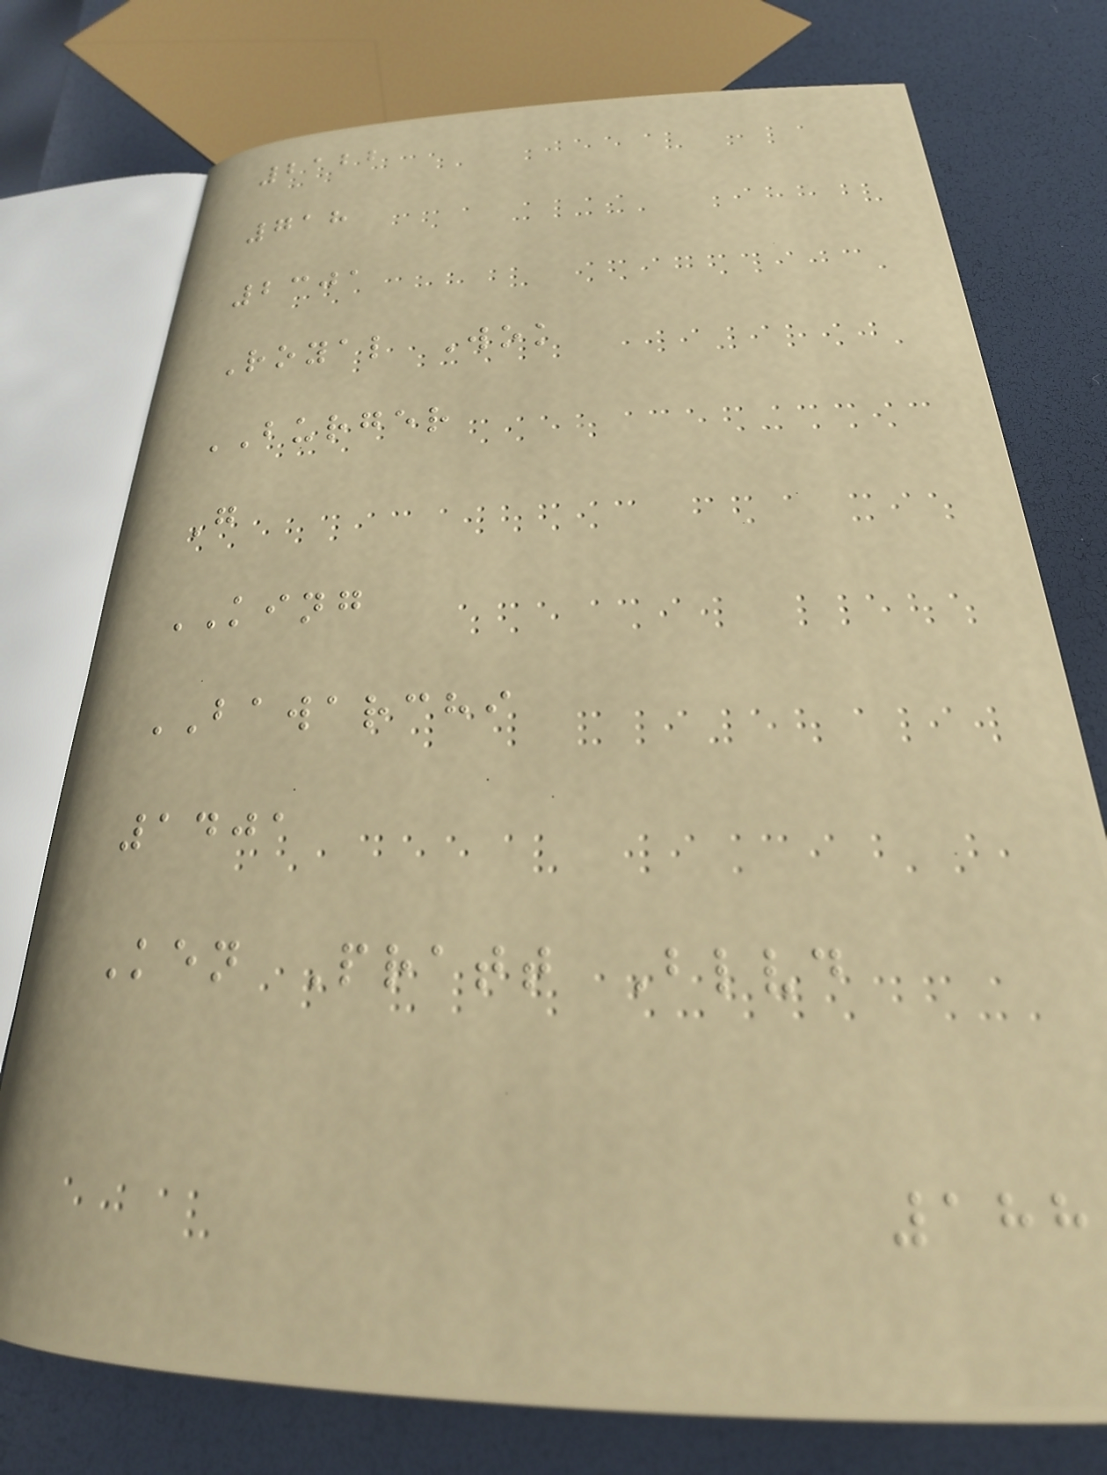2122
718
2301
Royal Wok
BURGER
G
KING
BAWARCHI
1401
Ken Pratt Blvd
188
